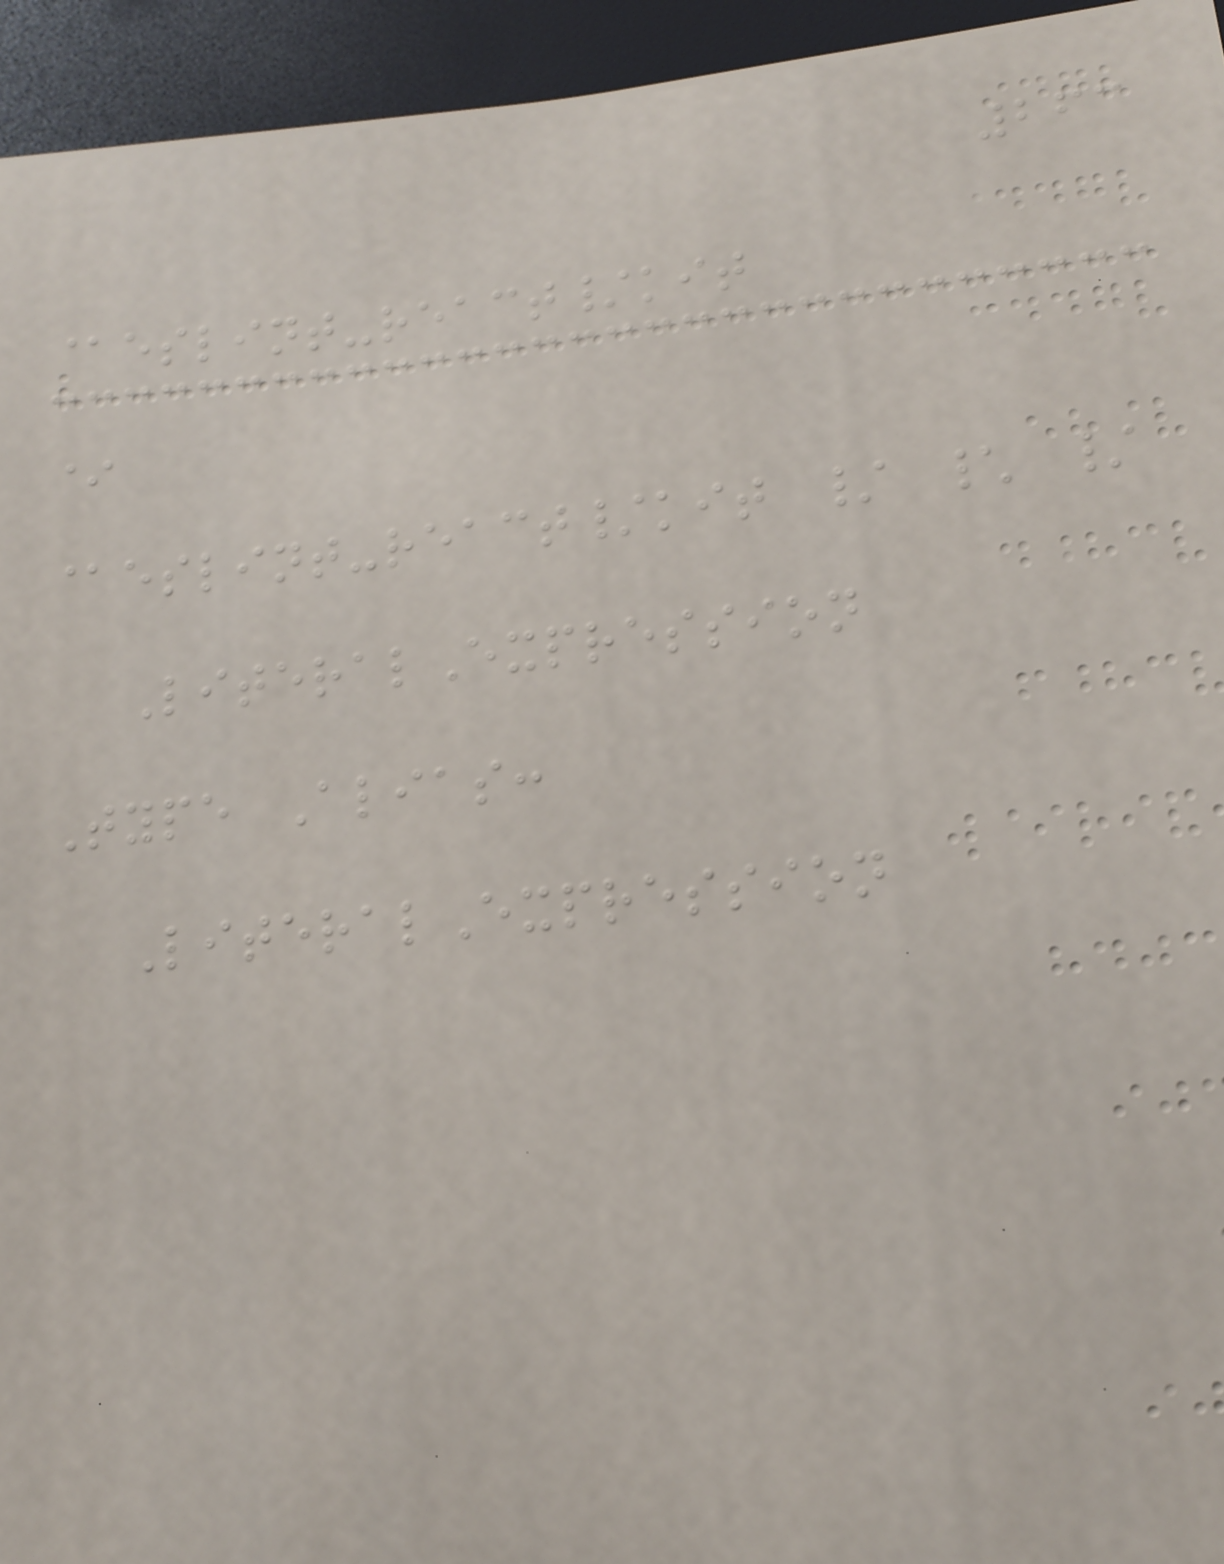263
@eslint-react/kit
*
@eslint-react/kit / \ /
LiteralExpression
Type Alias:
LiteralExpression
